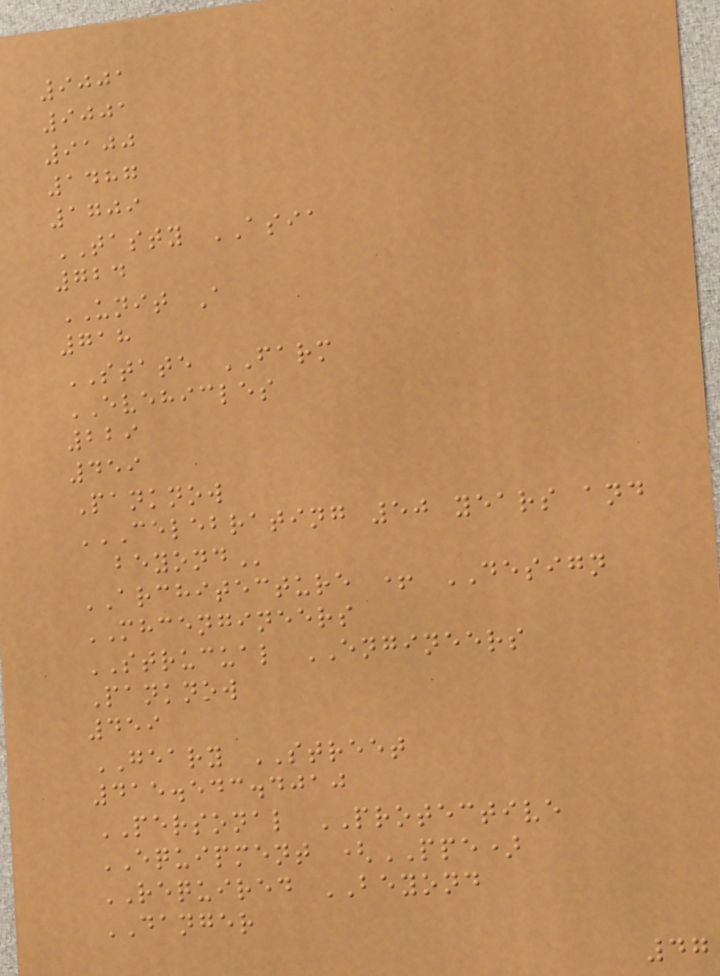9001
9001
9100
1487
1709
TASTY ASIA
724
UNIT A
718
STATE FARM
EVEHICLES
229
459
Panknow
CELEBRATING 50 YEARS AND
BEYOND
ARCHITECTURE + DESIGN
MHCENGINEERS
STRUCUAL ENGINEERS
Panknow
459
GEARY STREET
415.543.4010
PERSONAL PROTECTIVE
EQUIPMENT (PPE)
REQUIRED BEYOND
DANGER
47
